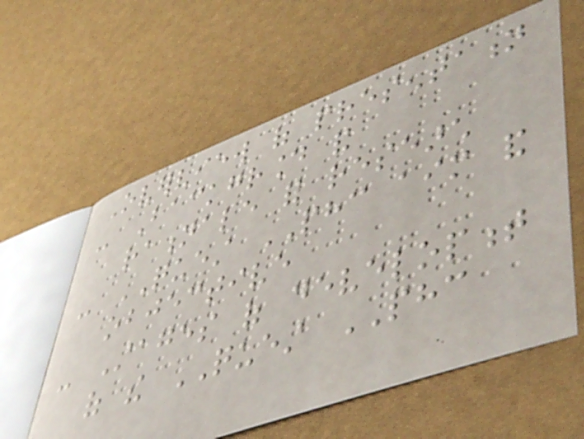Overview of presentation
- Background and
rationale for research
- QUEST PHC aim and
objective
- Stages of development
of the QUEST PHC
